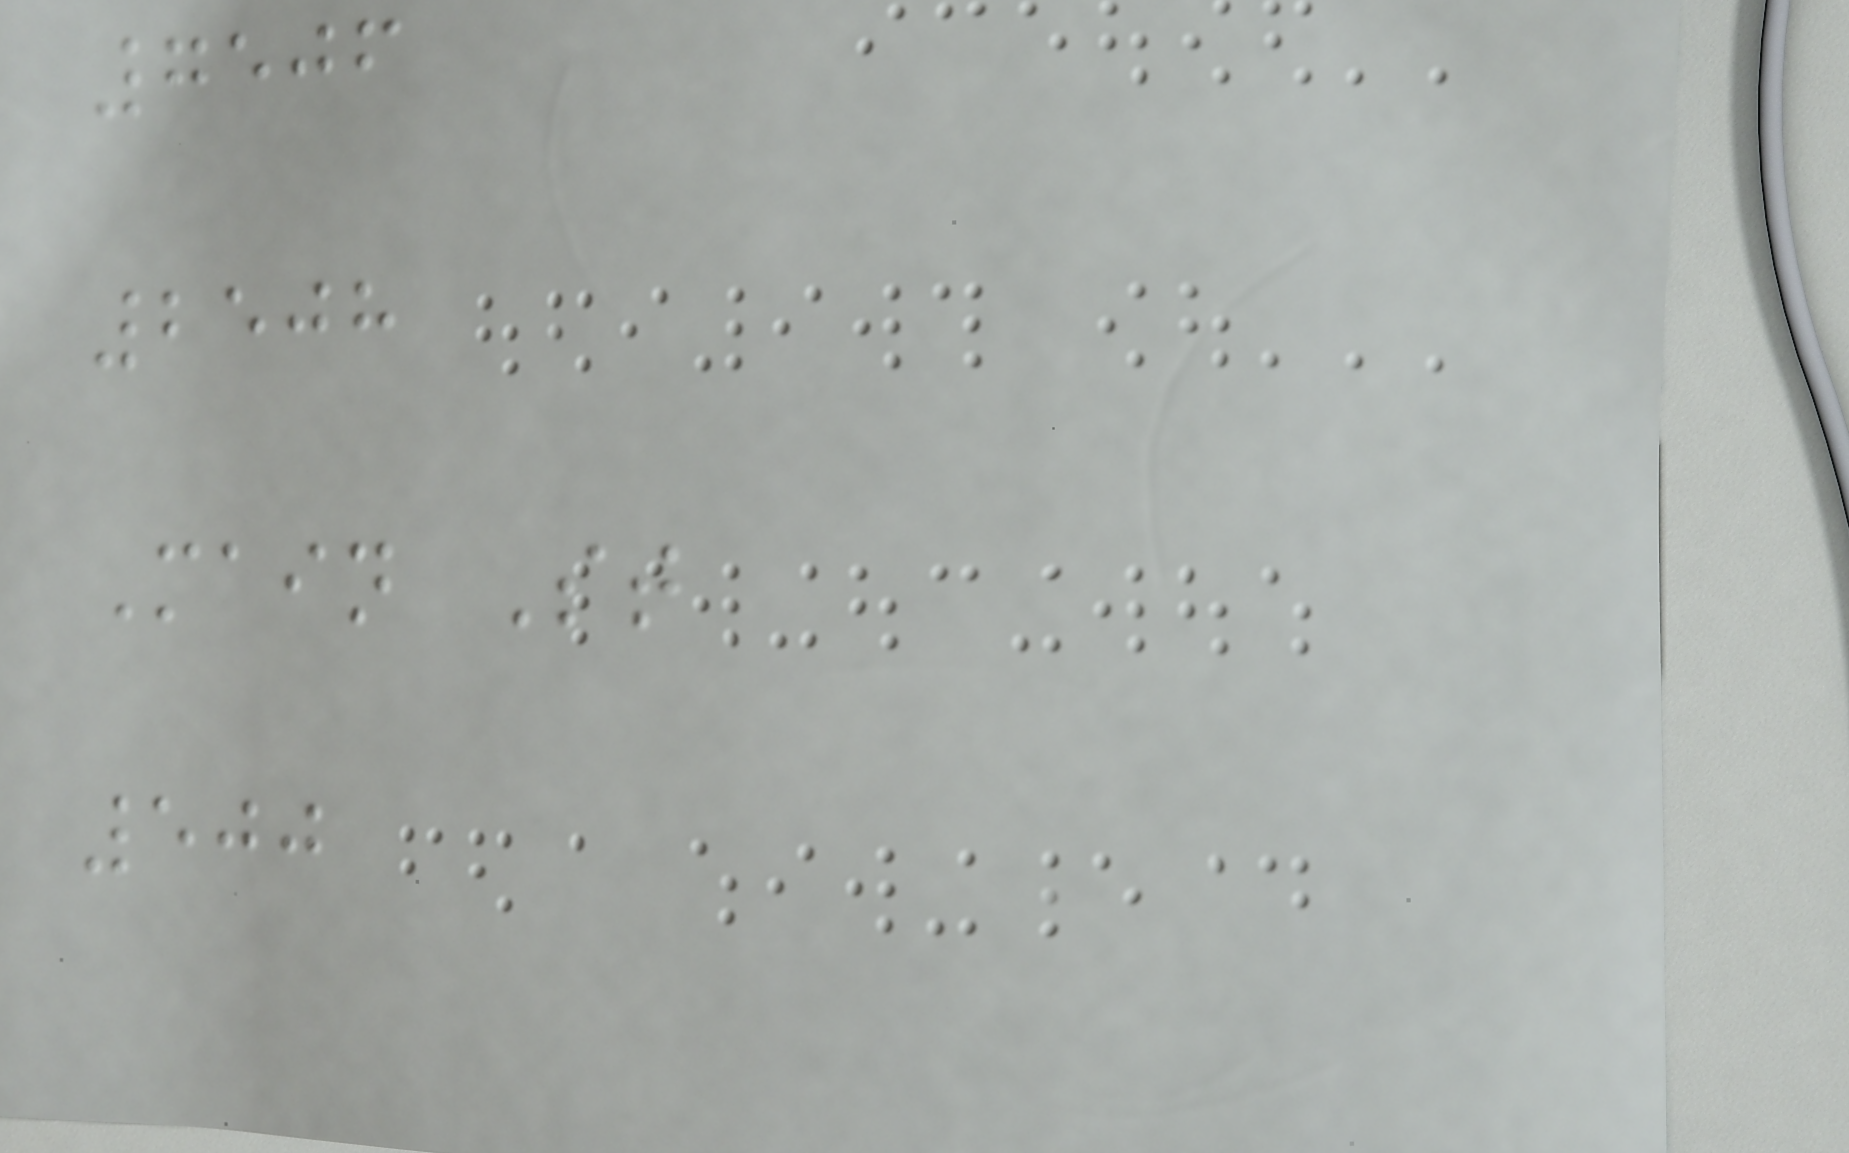7506
2508
Main St
500
